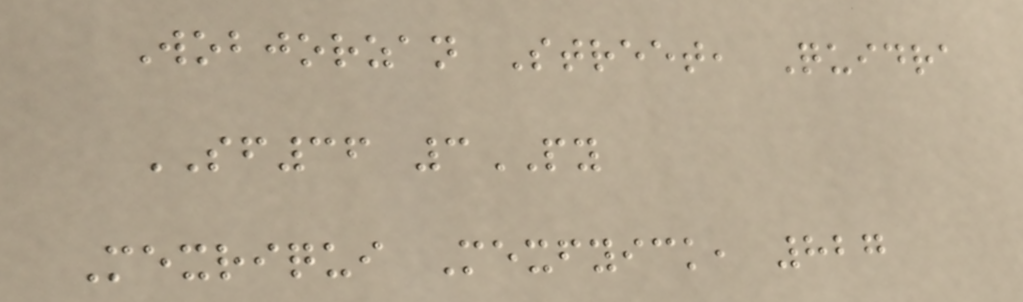Wobjorzan Street, Quidra
SF36 3PY
Mexriqui Mexfyick, 827
